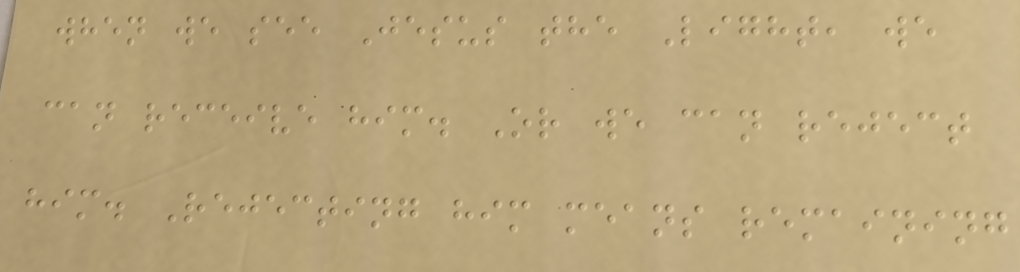when we see Jesus the Light, we
can receive him. Or we can reject
him. Rejecting him means remaining
